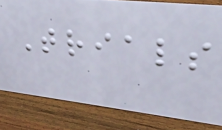Trials
